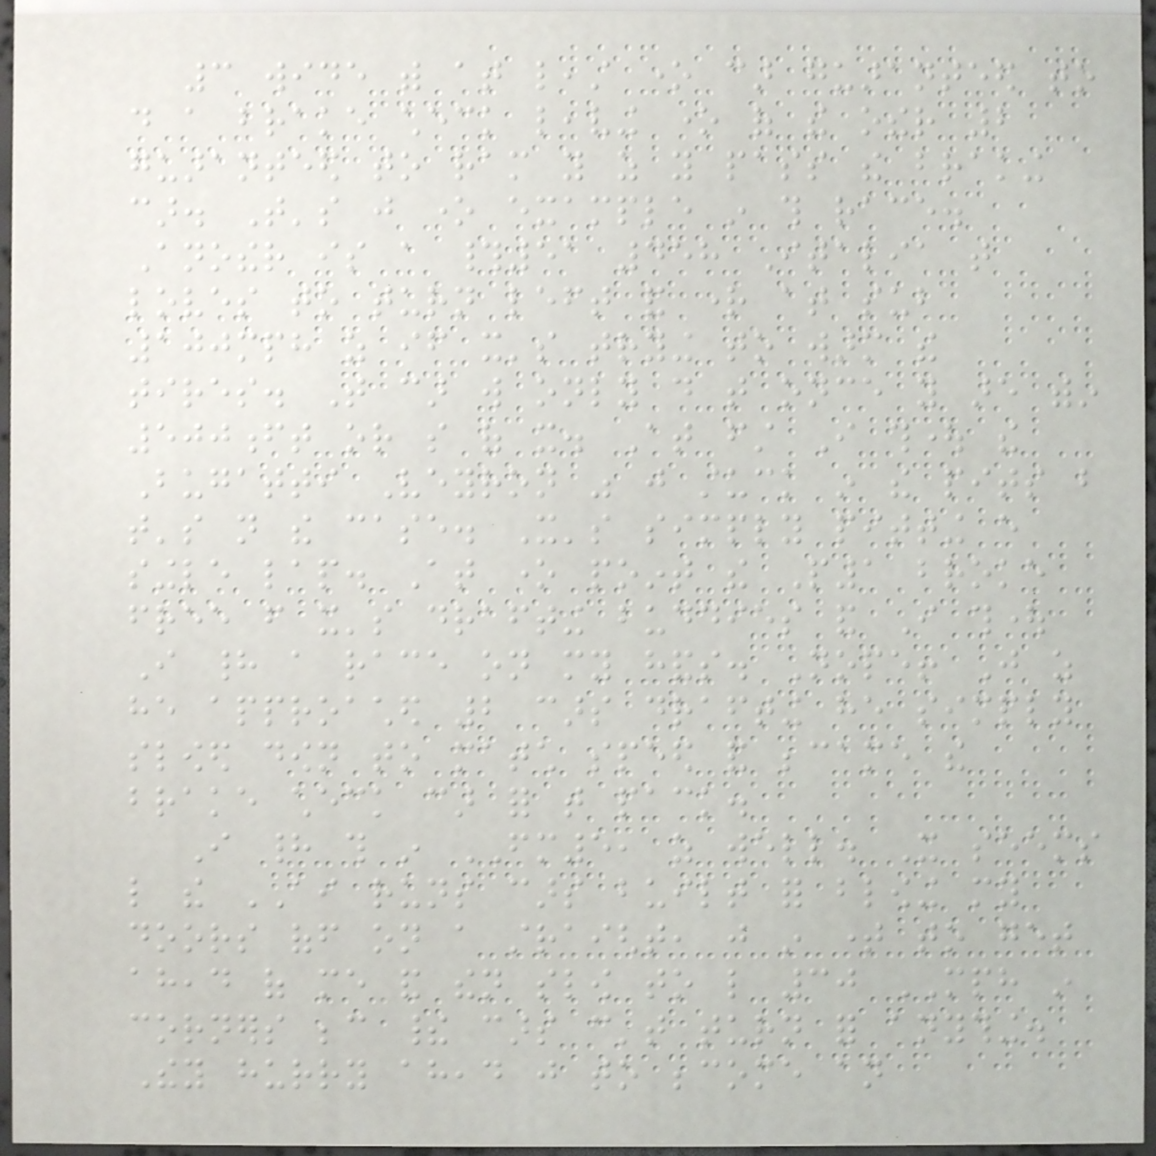3 wide with at least one car guaranteed to
do a brake check leaving one of the other 2
guaranteed to ram you as you pass the braking
car. That's just one example in this race.
Another is a #51 458 Italia that
loves to turn left and right at sub
100mph as if it's trying to warm the
tires. That car will only do that once you are within
500ft or so of it. At first I thought the
Bugatti Veyron was just stuck in the pits but
that's not the case. It's simply pitting every
single lap. At one point the P1 broke
free from it's drafting buddies and I thought
I had a race on my hands. Nope! Just as
he approached 2 cars drafting he simply
slowed down to match speed and became the
brake check car for that pack.
I had this in FM5, as well. It seems
like the AI runs cars built for blowing my
doors off on a straight, just in time to get
ahead of me and then slow to like 30 MPH in
corners because their cars can't turn for anything.
They hurry ahead just to become an
